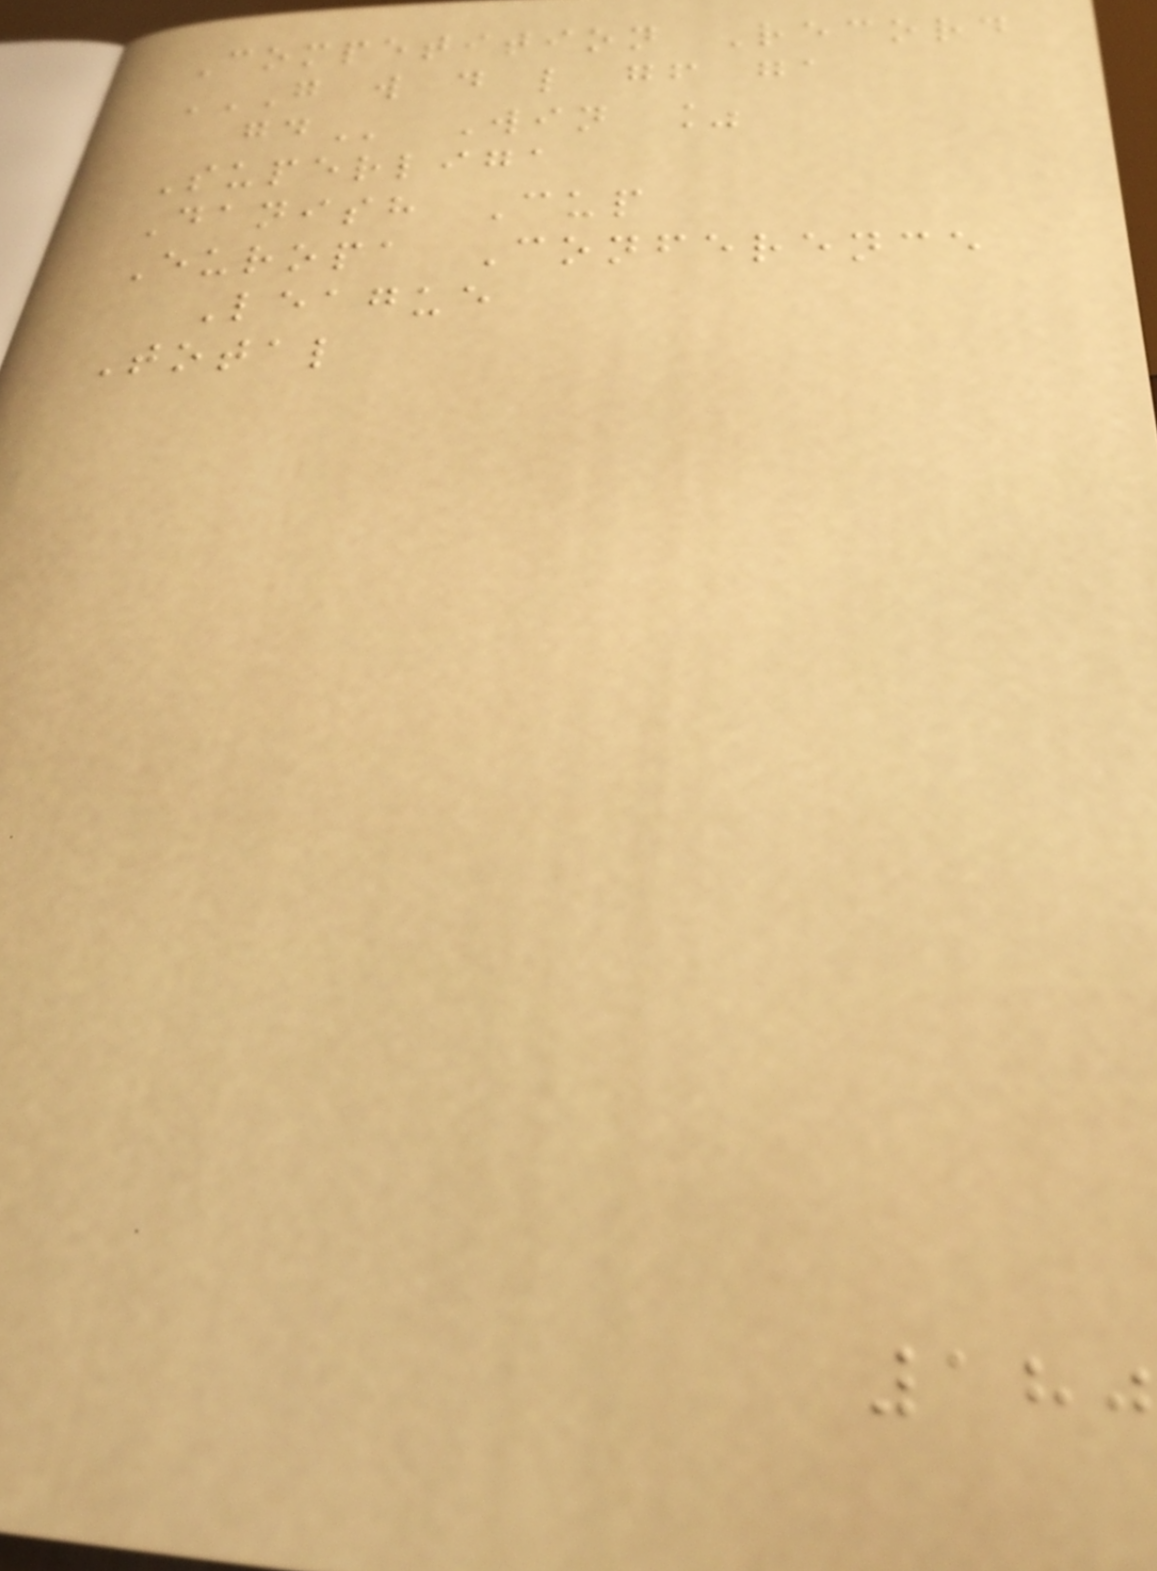Competition Record
G W D L GF GA
GD Win %
Superliga
Danish Cup
Europa Conference
League
Total
180
